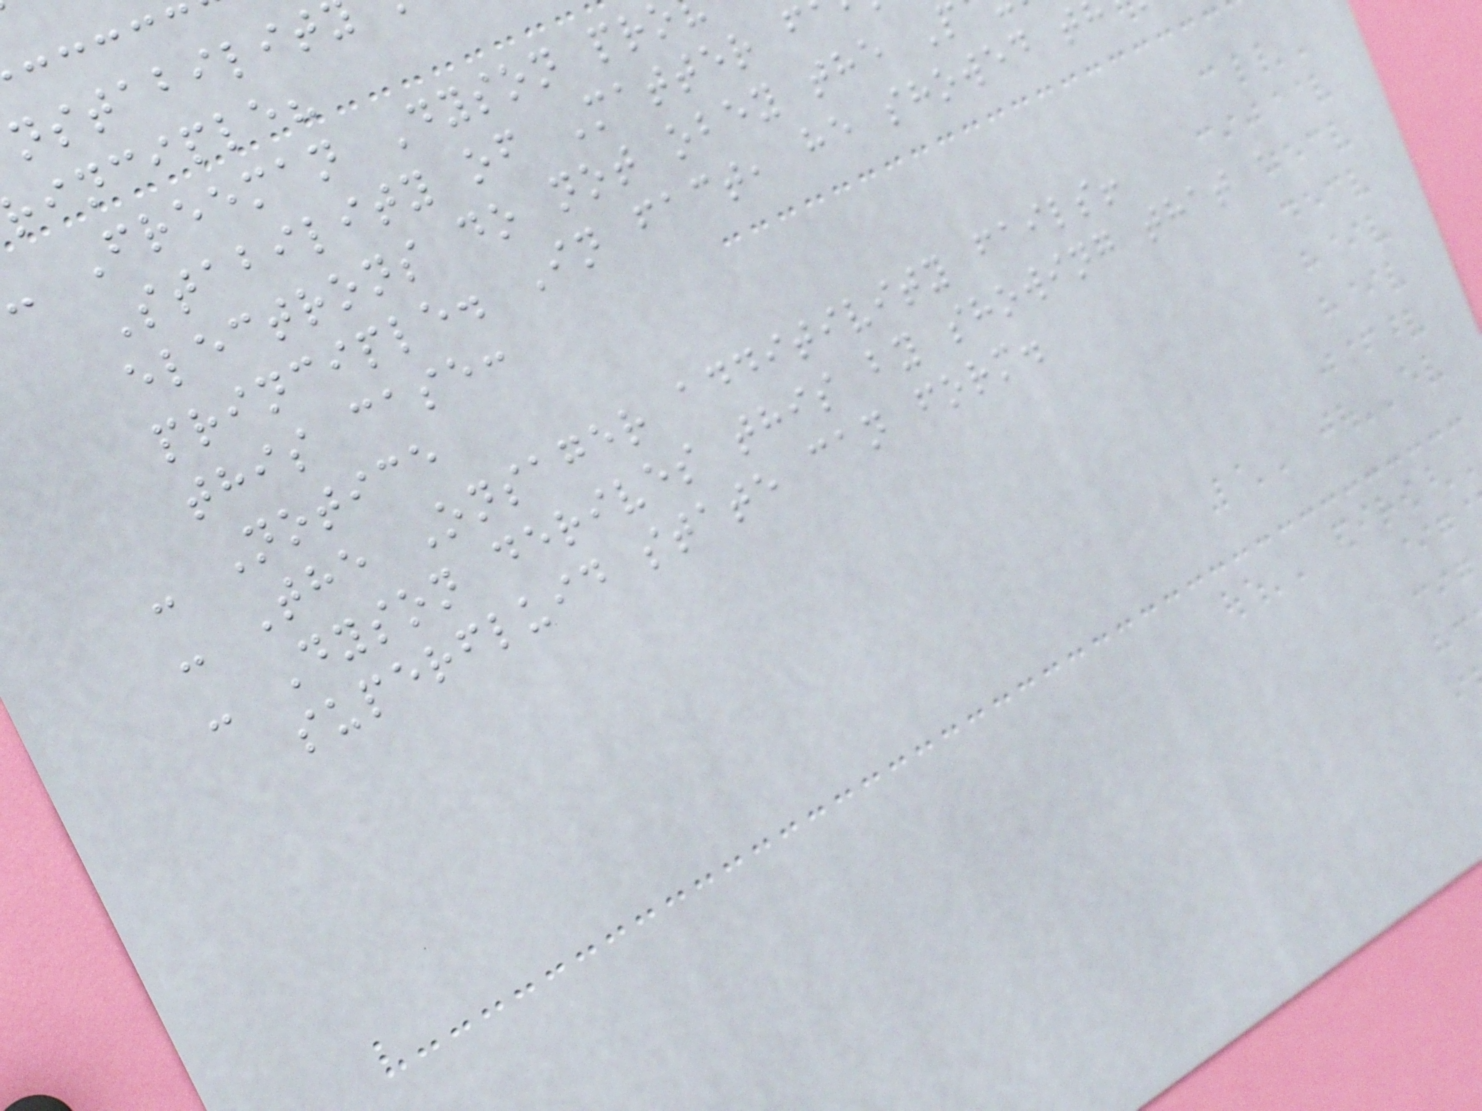rinciple?
Freeman Dyson pr
Stability of Matter f
electrons do not obey the P
principle. In fact, he showed t
this case:
- Notice
- The Onsager additivity fails!
- Dyson derives this by showing that a
superfluid state can form.
